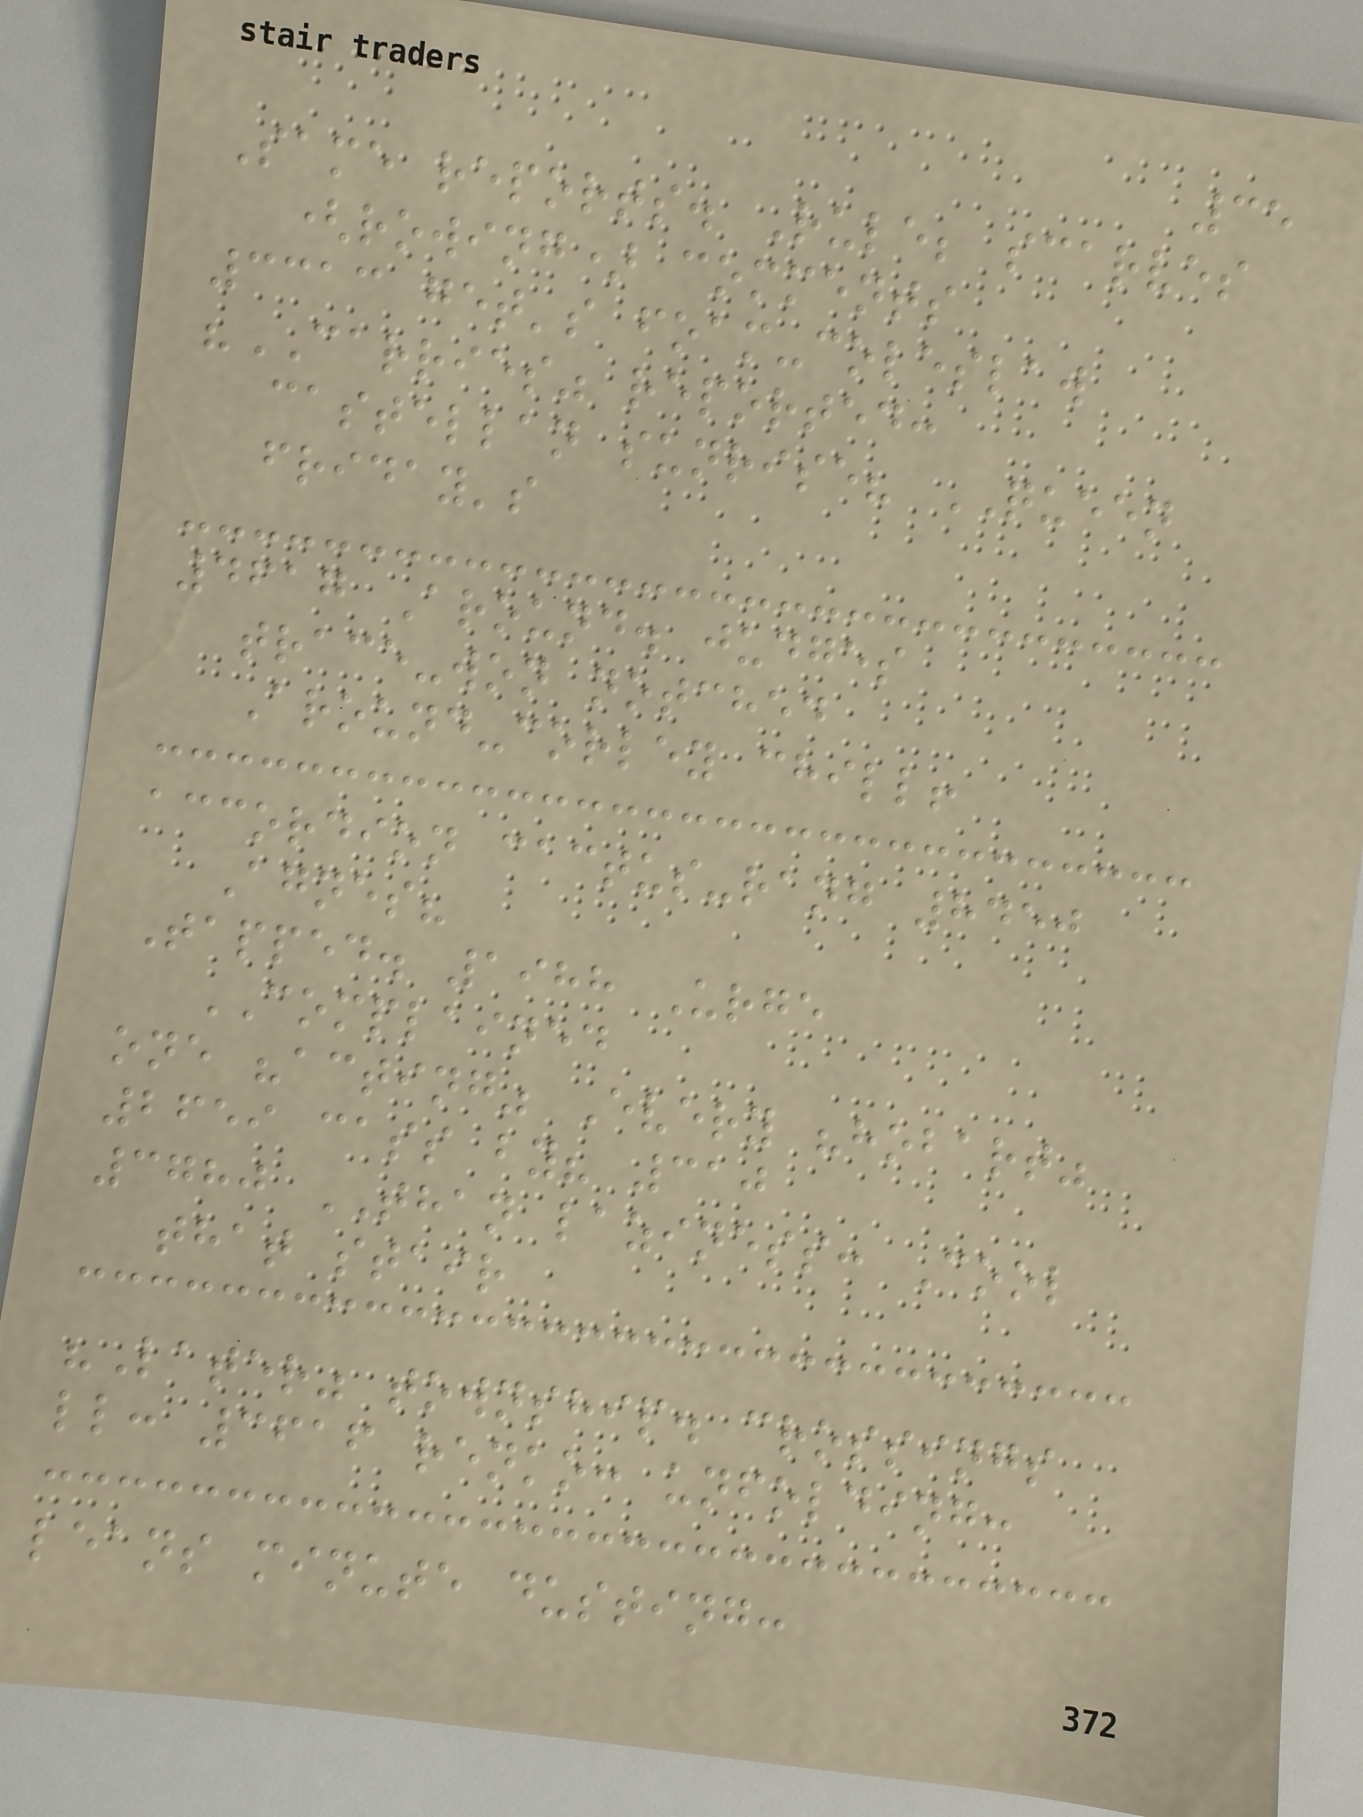35
Same reports. Rule; scarves
(rowing) comments
3313 get's foam-coleslaw
"CARRIES" reported:
castellan sunrise? QUEEN
friday's
4617 Around. judges
trace-won notched
Around-corley chill!
accordion cactus-rang 8450
Agnes?
Tapped. 1988 Urge
COMPLAINED
one "acting" Every "hobart"
2659 cass by? 310
3780 THAN laziness: Cool
that stair
"Later" township. crossings
ll: 3616 renko: unfolding:
leans minute dusting:
